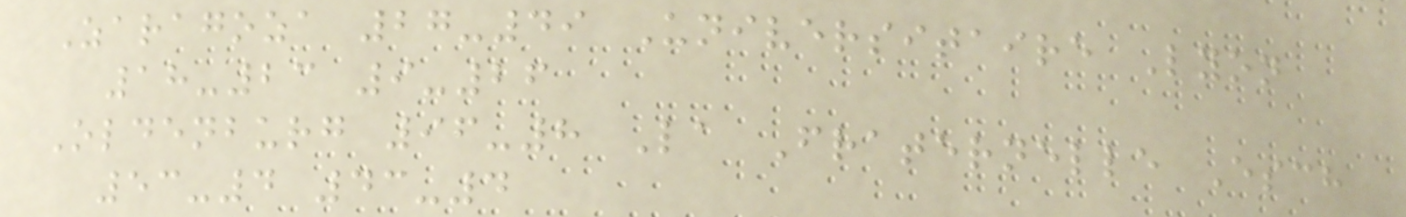Zaragoza 27-49 Universitaire Lyon
18-23 9-26
Oldenburg 96-8 La Fraternelle Esch
53-4 43-4
